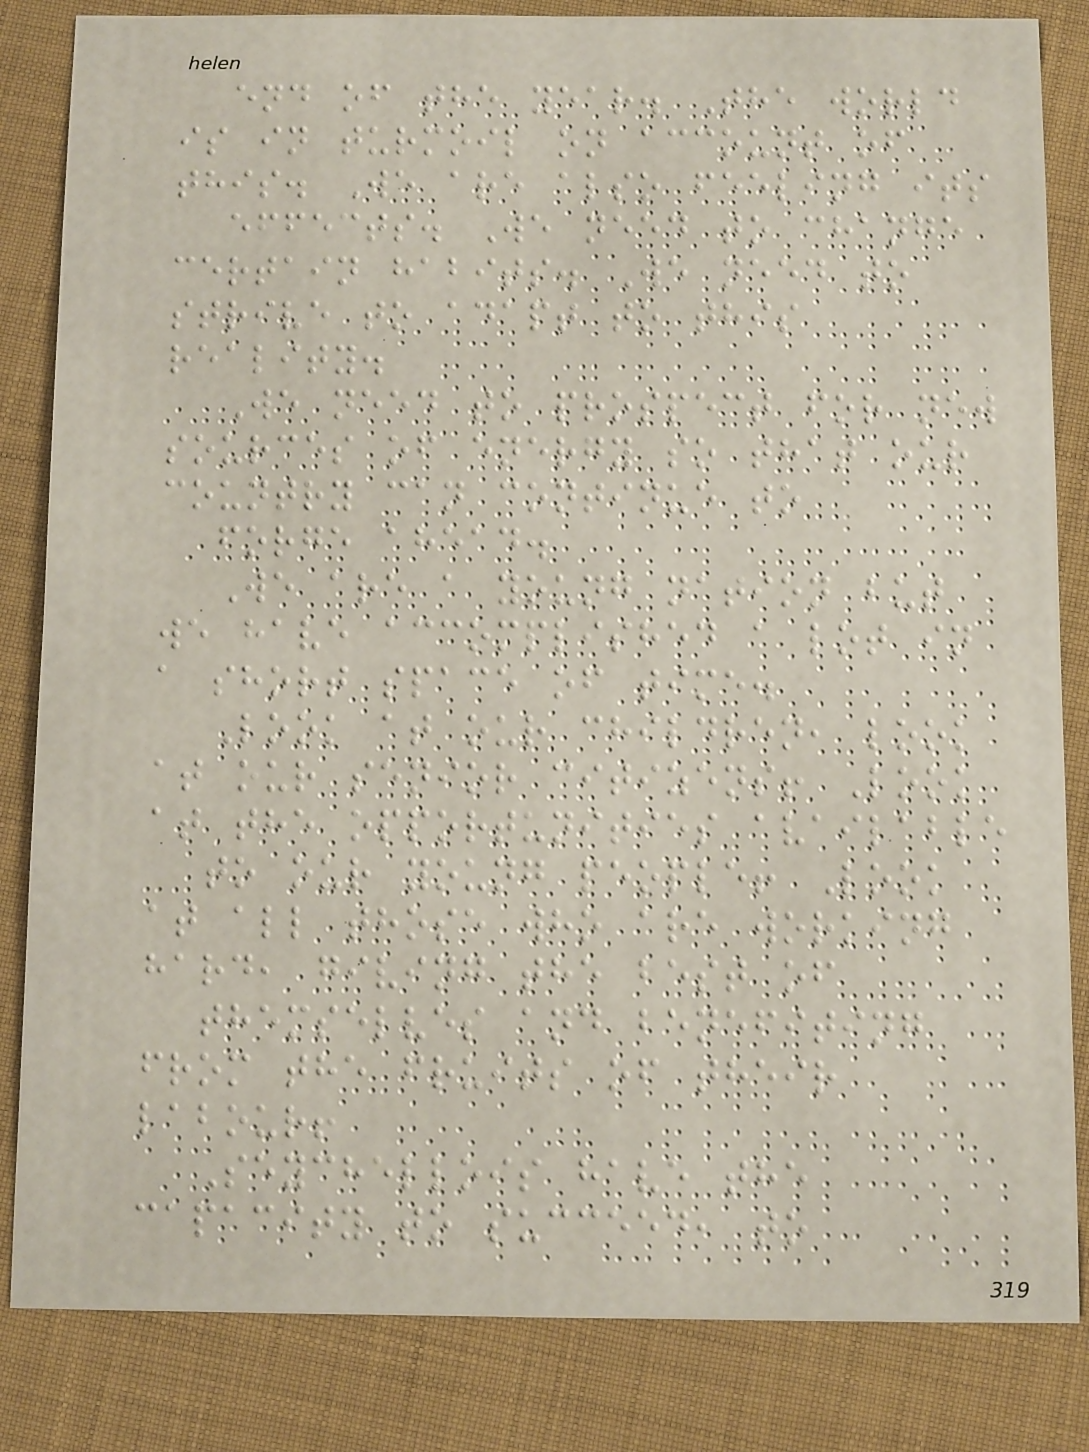end of the year. The world
is in turmoil on account of
this. We are also feeling its
effects. We need to change
certain habits. We need to
strive to adapt to this
reality.
We need to prospect for new
sources of energy so that our
country can continue to
forge ahead.
We are a young nation but
we have accomplished a lot in
a short space of time.
Look at our children, look
at our senior citizens! Look
at the opportunities available
to our young people! Look
at all those who are working
hard, giving the best of
themselves and benefiting
from the fruits of their
labour!
Seychellois have the
capacity to succeed, to
